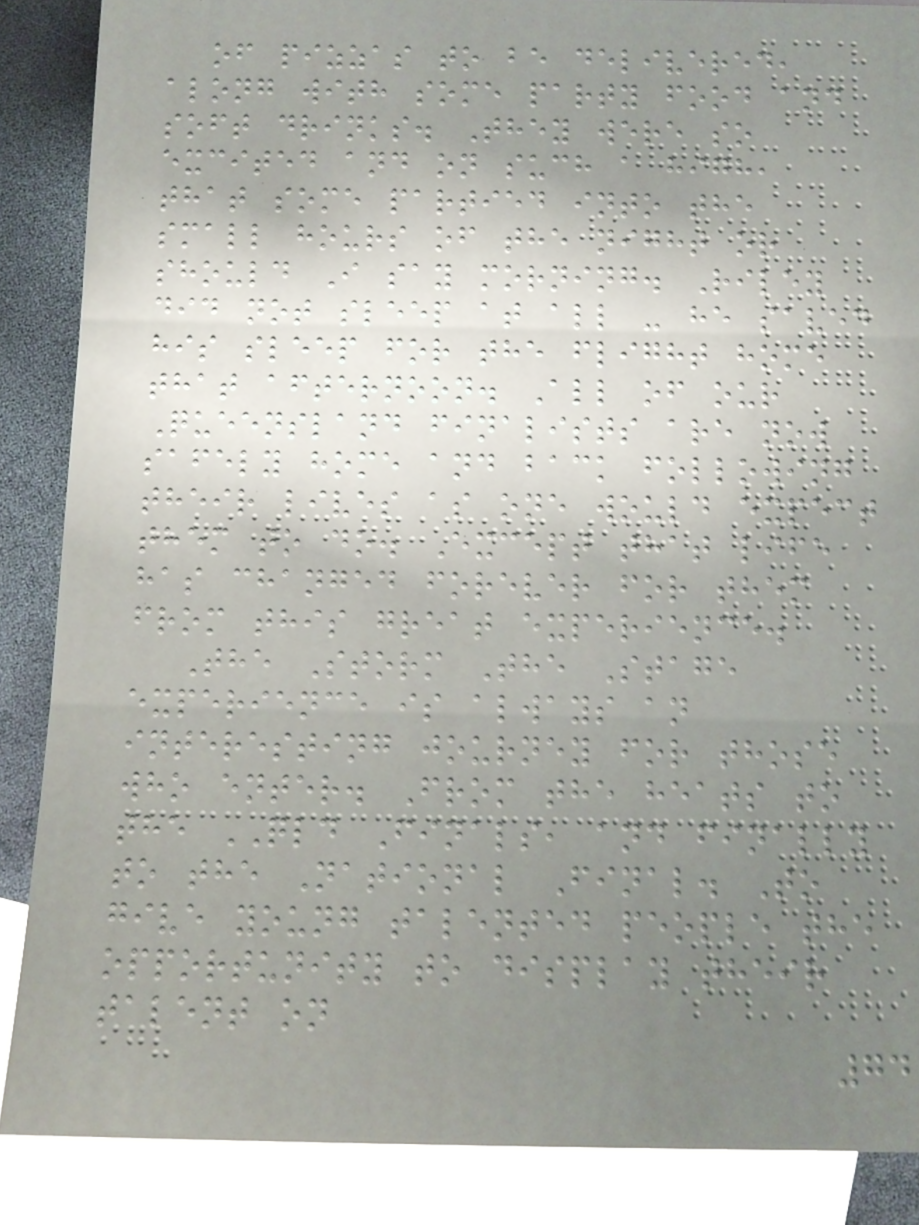of pizzas to be delivered,
along with some party food and
soft drinks. They were so
excited and on such a high,
that some partied into the
small hours of the night or
should I say morning. Riley
did not sleep at all - he saved
his sleep for the flight home
that afternoon. All of our
Queensland finalists are now
safely home and back following
their lives as one would expect
them to do. Except that life
has changed forever for them
from this great experience.
The Storm The Stage
experience is always an
interesting journey for those
who enter. From the heats to
the QLD Finals, and finally
to the National Final. To
give young talented people the
opportunity to display their
talent on
74
